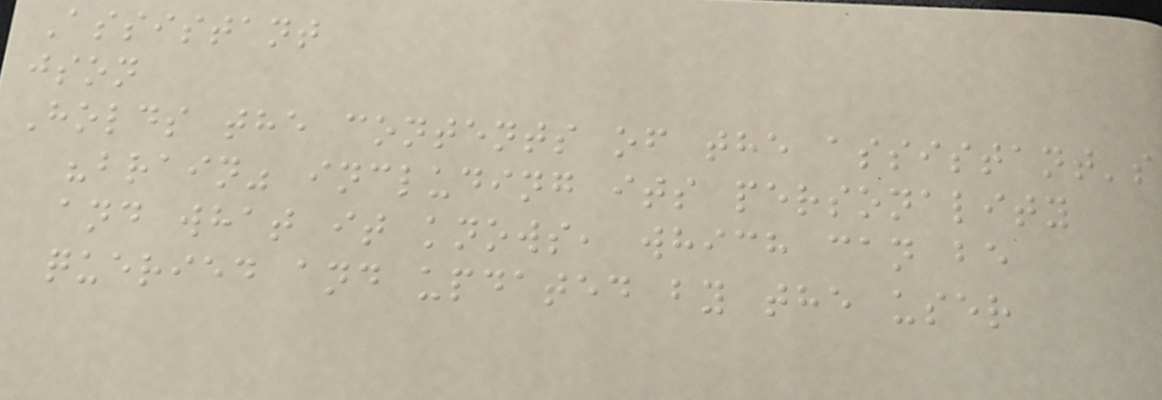Assistant
json
Holds the contents of the assistant's
"brain" including its personality
and what it knows, which can be
queried and updated by the user
